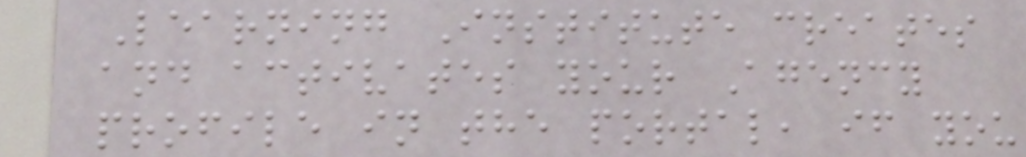Learning Institute creates
and activates your Agency
profile in the portal, if you
